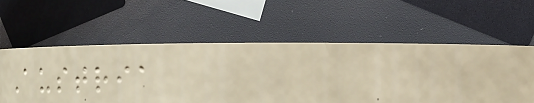Austria
